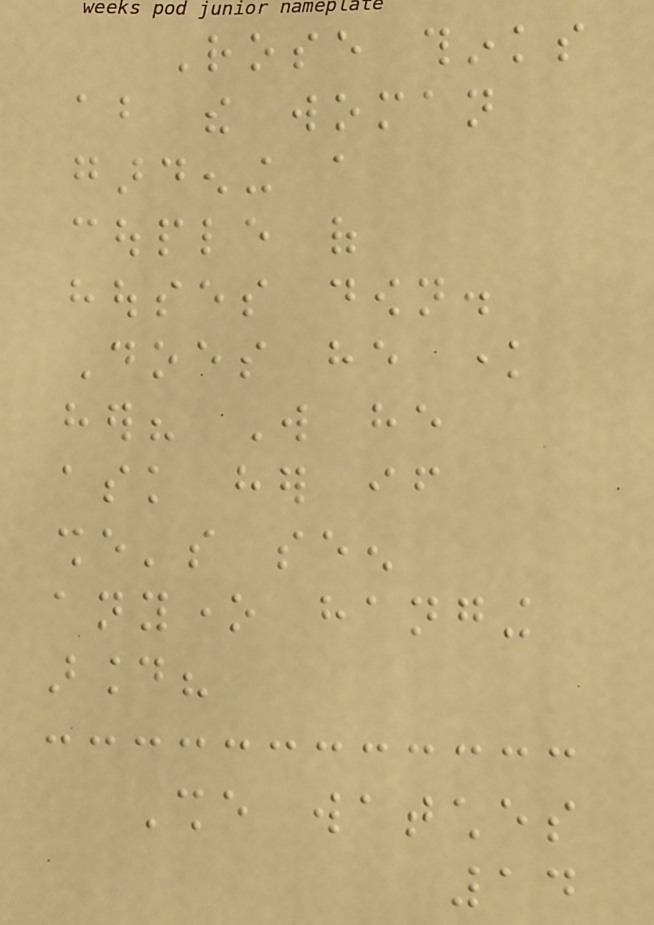Rose thinks
about the woman
gardening a
couple of
houses down.
Does he know
her? Will he
ask her if
she's seen
anyone hanging
around?
She watches
14
